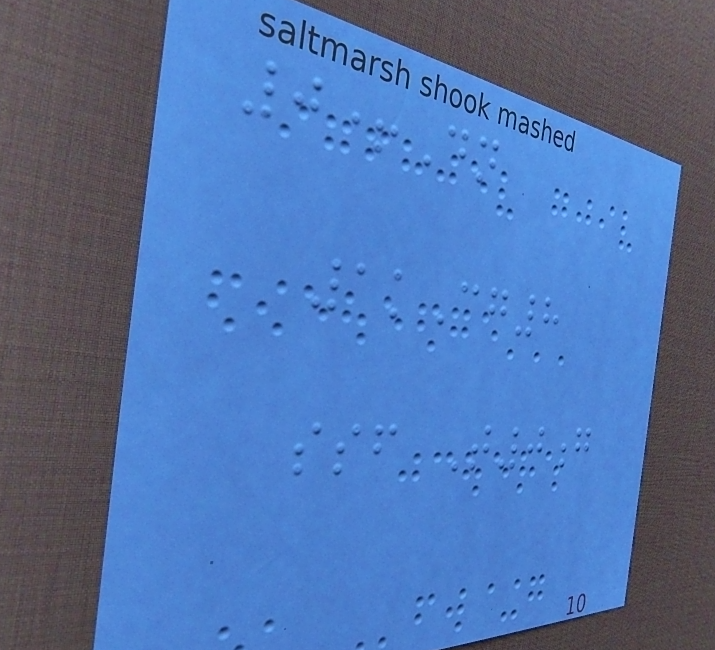0+Dn
1kCg8
ssf T0g
